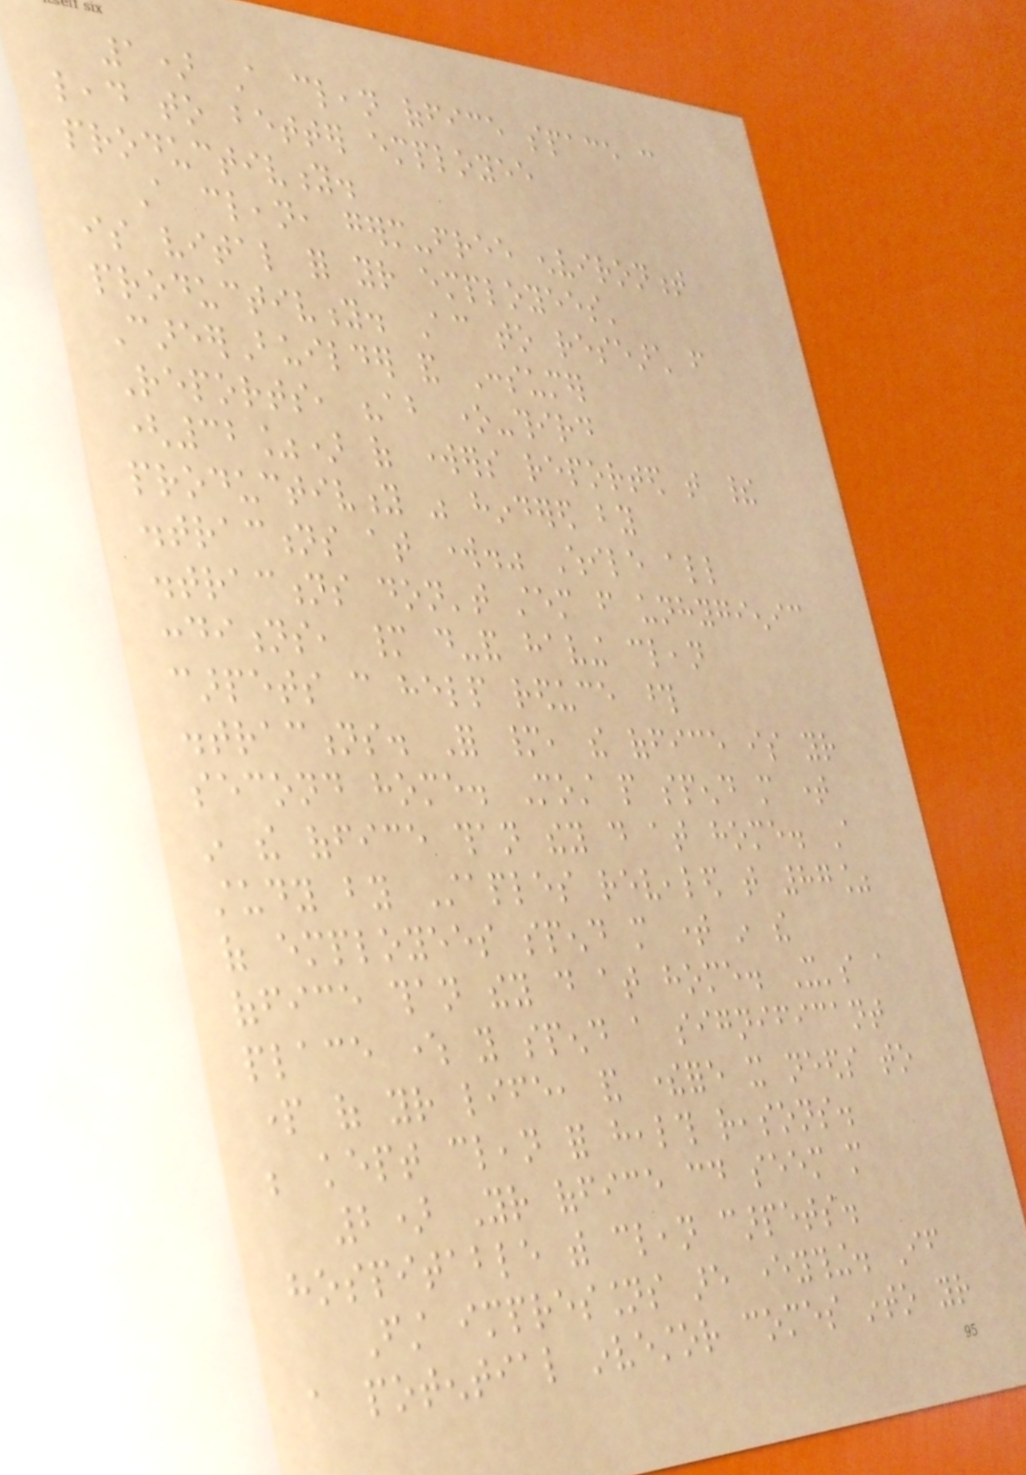1) A clean office space can
lead to better employee
productivity.
A clean, germ-free environment
is vital for your employees'
productivity. According to research from
CareerBuilder and Consumer
Reports, "about one-third
(32%) of workers reported that their
productivity was hindered by
distractions at work." While all
distractions don't stem from unhygienic
conditions, many do-and having clean
carpets can help reduce those
distractions. For many, the office is your
second home. Most people spend more time
in the office than they do at home. A
study by Staples revealed that 87%
of employees spend more time in the
office than they do at home. It's a
place where you spend a significant
part of your life, and therefore it needs to
be kept clean for health reasons.
2) Your office could seem more
hospitable with clean carpets.
First impressions are everything. If
a potential investor comes into your
